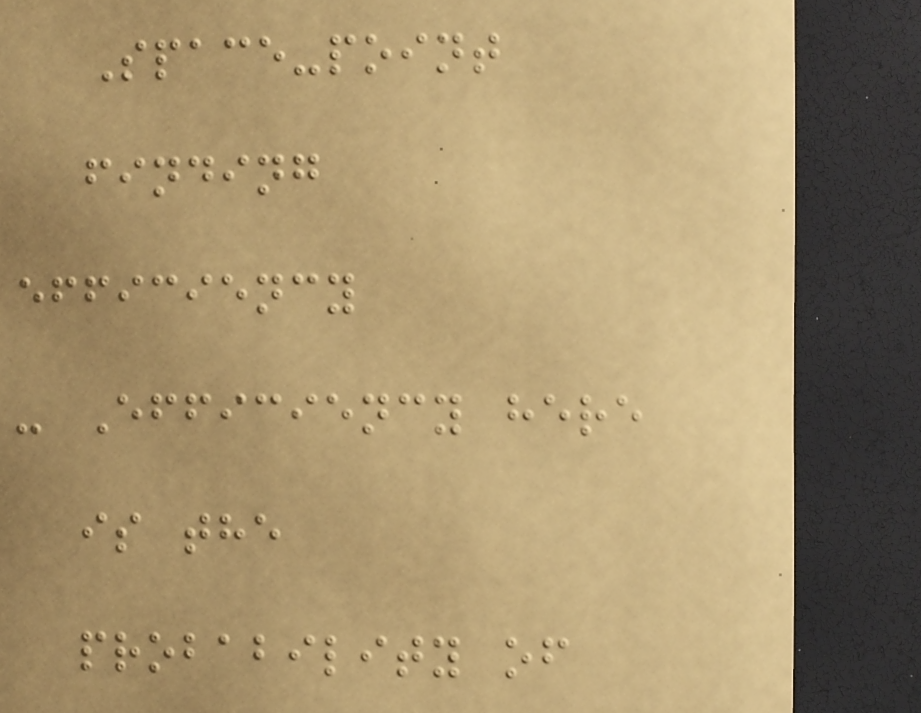Space-point
finding
efficiency
- Efficiency here
is the
probability of
